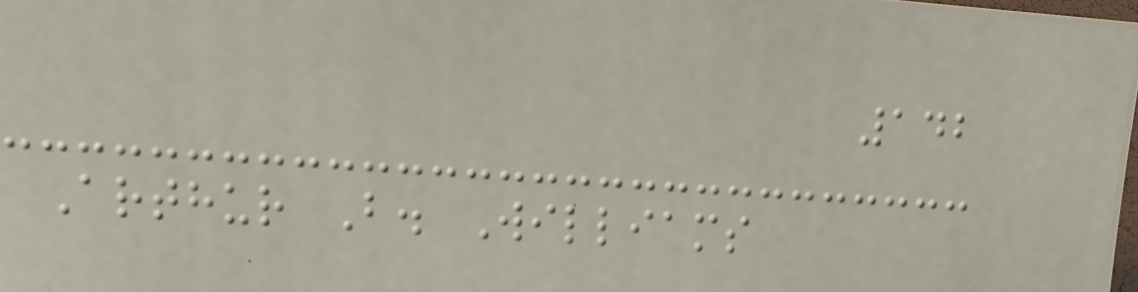142
Arthur B. Williams
